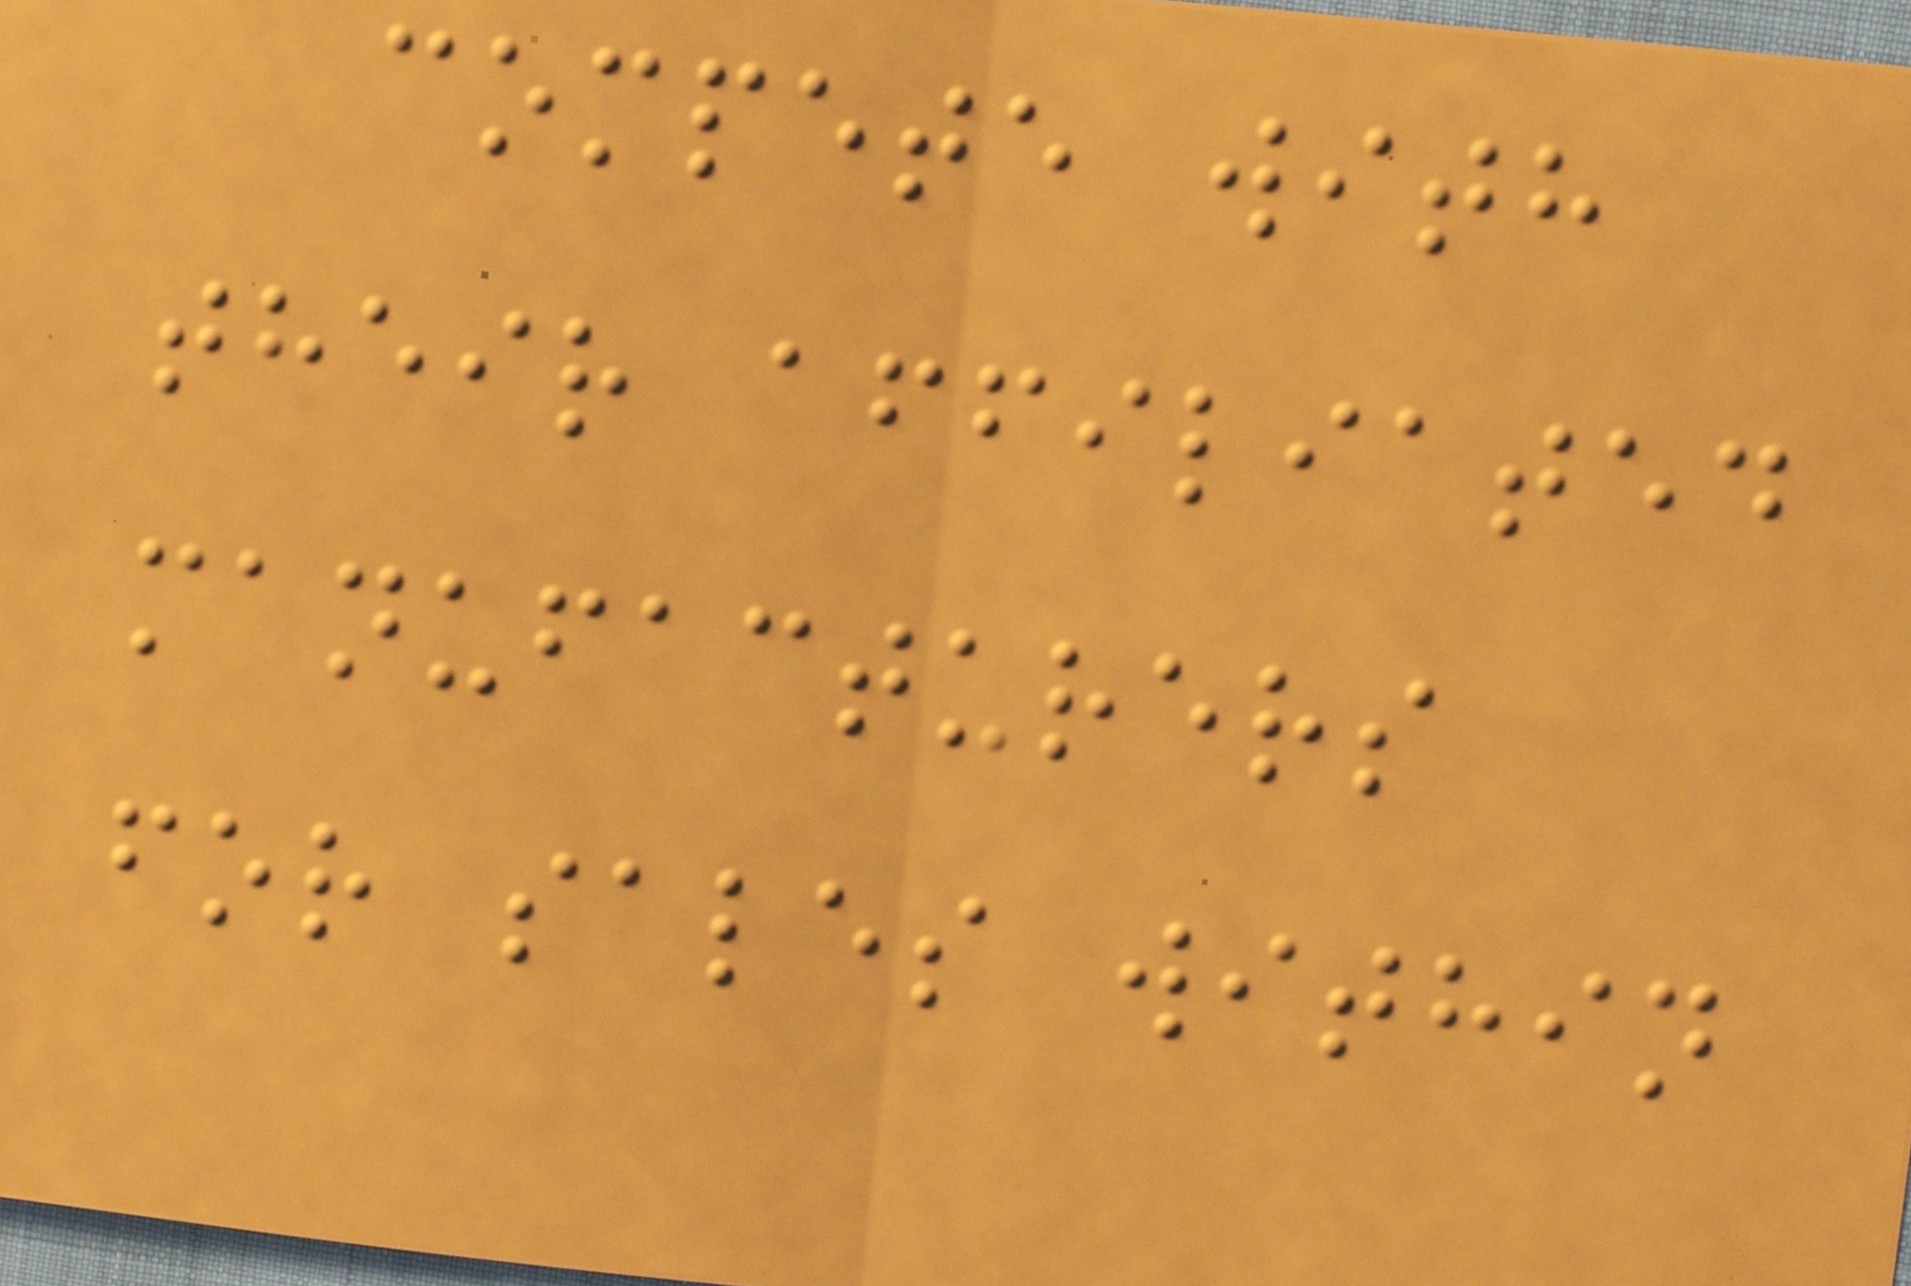compete with
their affiliated
manufacturers
for sales within
